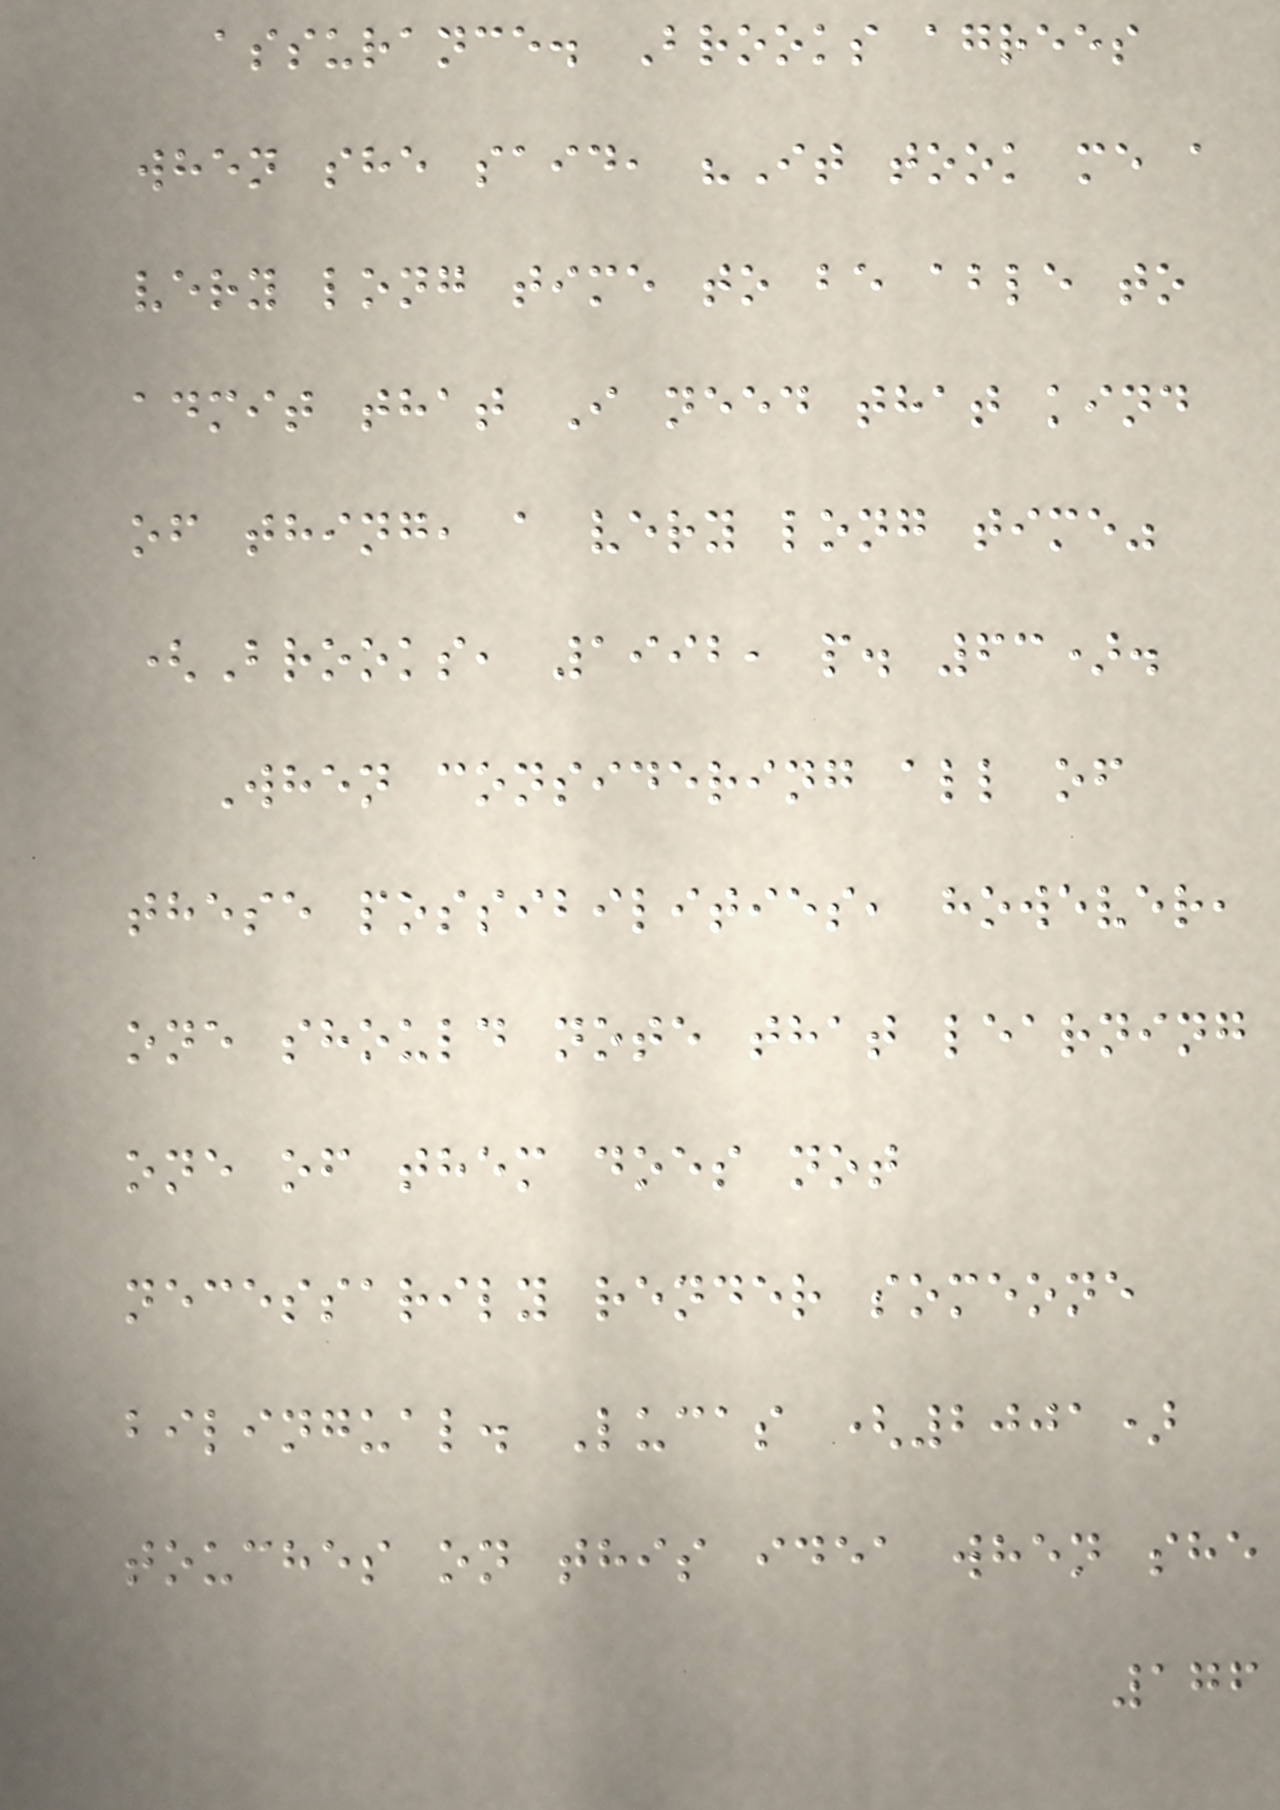assurance. Brooks agrees
when she said, "It took me a
very long time to be able to
admit that I need that kind
of thing, a very long time"
(Brooks, 1992, p. 63).
When considering all of
these possibilities, however,
one should note that learning
one of them does not
necessarily render someone
bilingual. Lucas (2001)
touches on this idea when she
176
